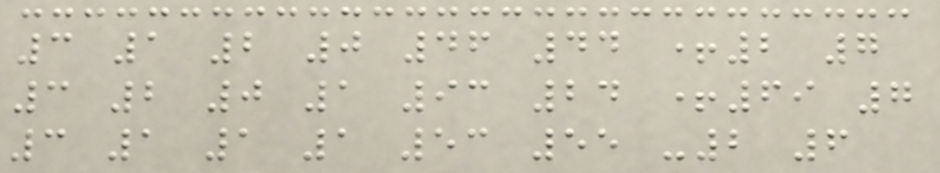3 1 2 0 46 44 +2 7
3 2 0 1 93 24 +69 7
3 1 1 1 53 55 -2 6
